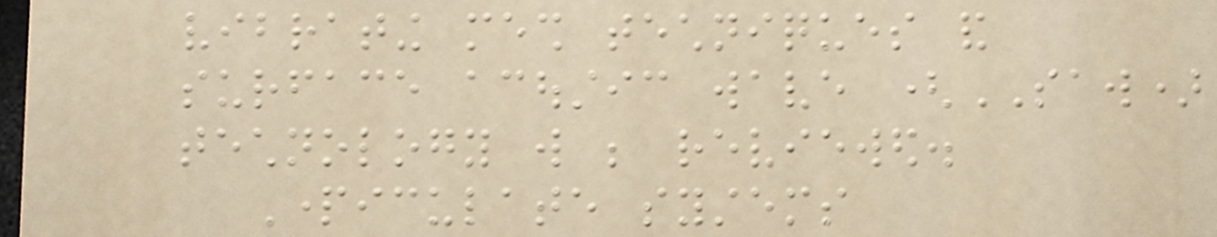vibrating mesh techniques and
surface acoustic wave (SAW)
technology will be reviewed.
Particulate systems
